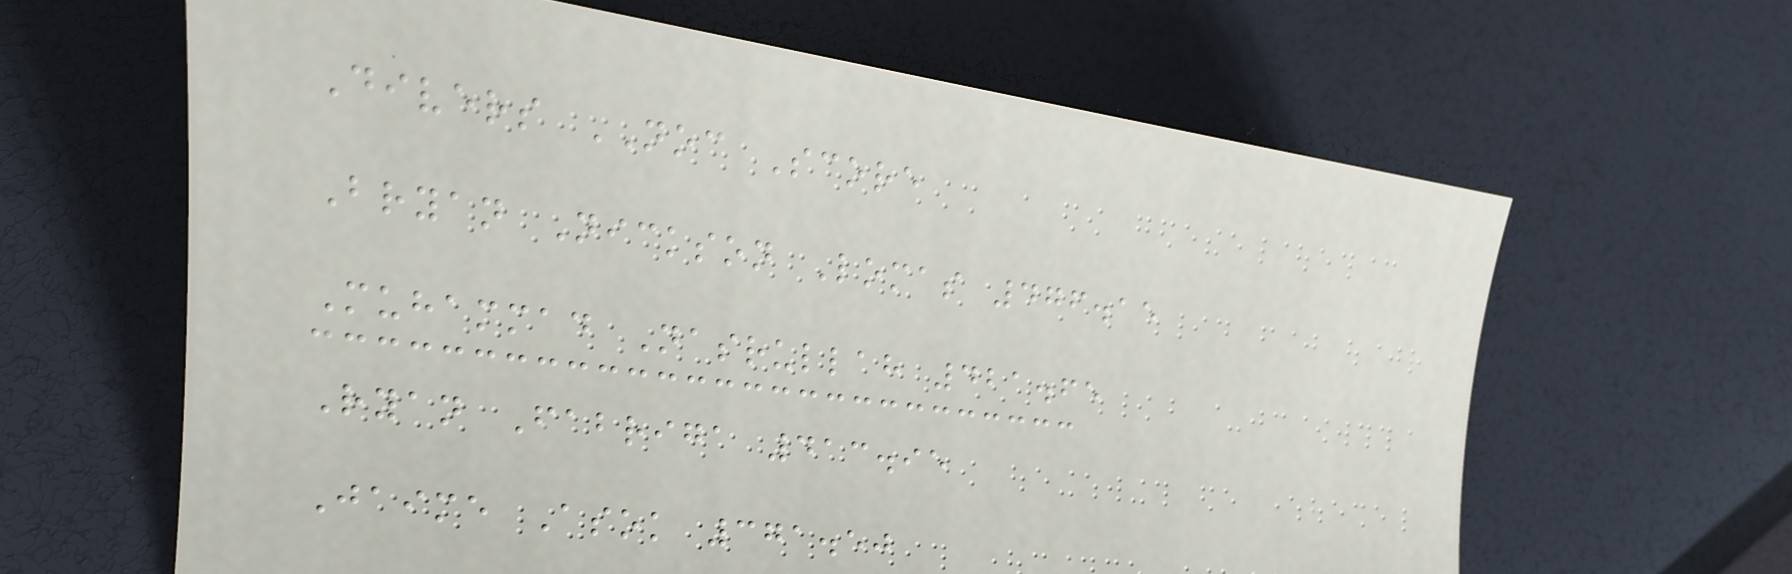Divers NOC Score
Bryan Nickson Lomas 476.15
Muhammad Nasrullah 421.65
Ryan Fabriga 413.95
Jaime Asok 371.50
